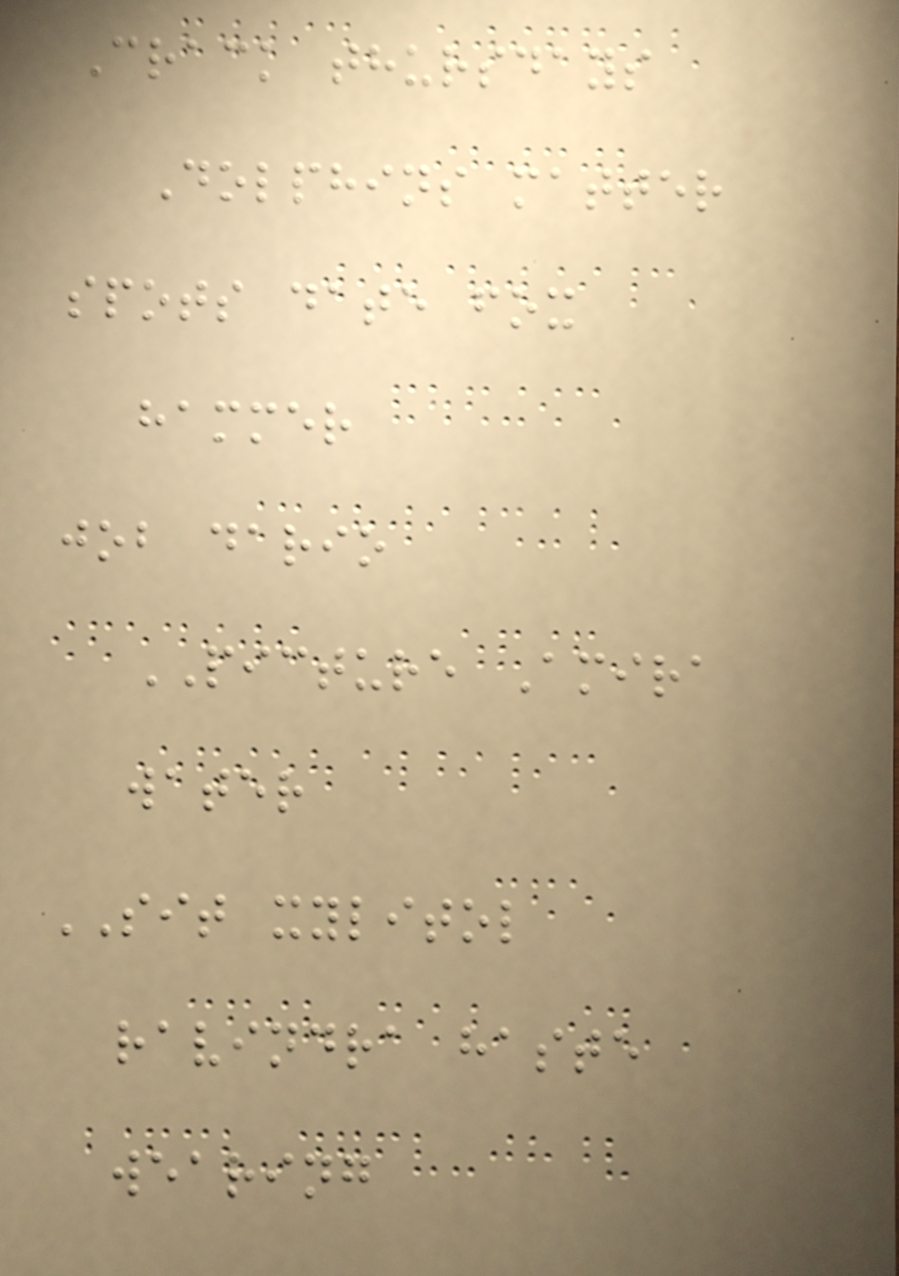Crack thursdays
Dolphins matter
spots date fox
hammer
job dario
PICTURE Amira
water
SIT xylitol
ravindra haste
wearing
